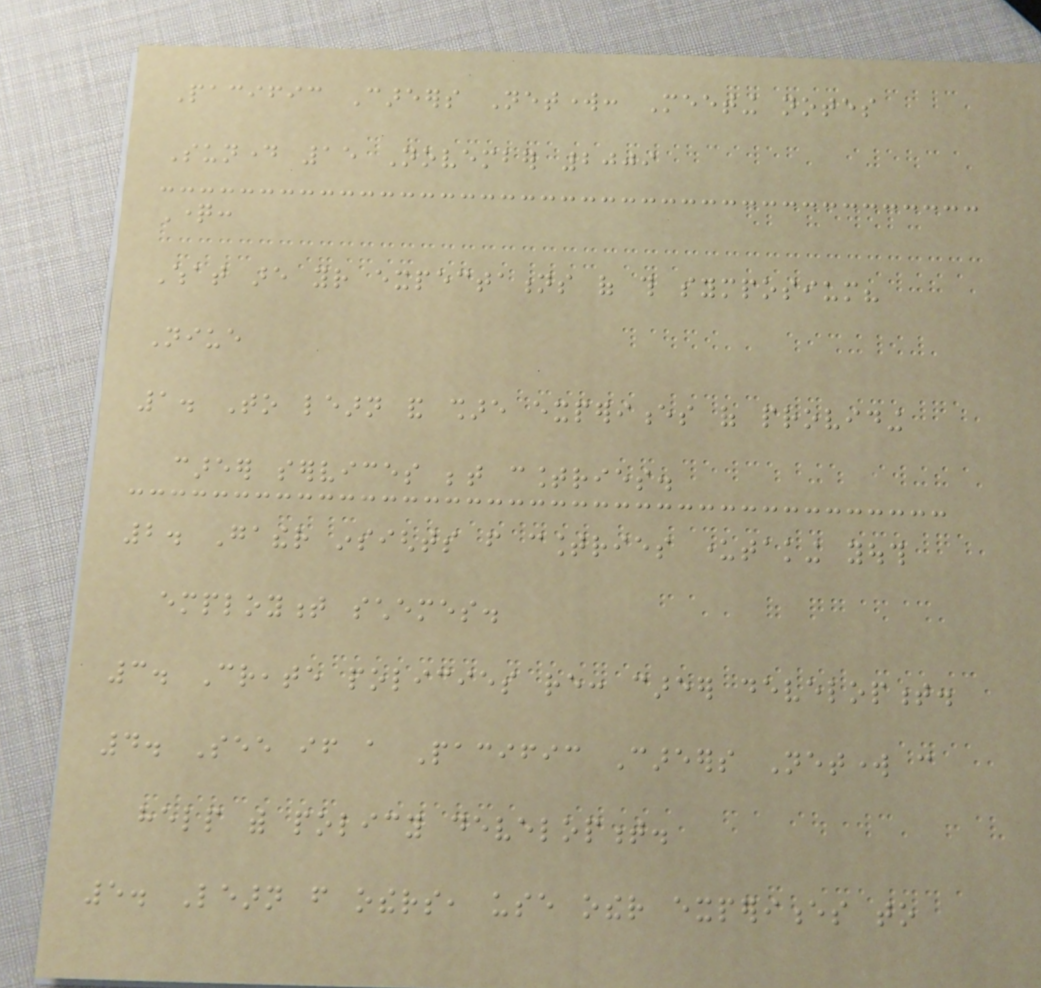Pacific Careers Network: Meeting notes
Sunday 15 November 2009
Question:
What are your expectations of this symposium?
Niue
1. To learn and share experiences of providing
career services between countries.
2. Gather insights from countries undertaking youth
employment schemes.
3. Create policies re: career development.
4. See if a Pacific Careers Network can
help with policy development.
5. Learn from others, use other experiences to
